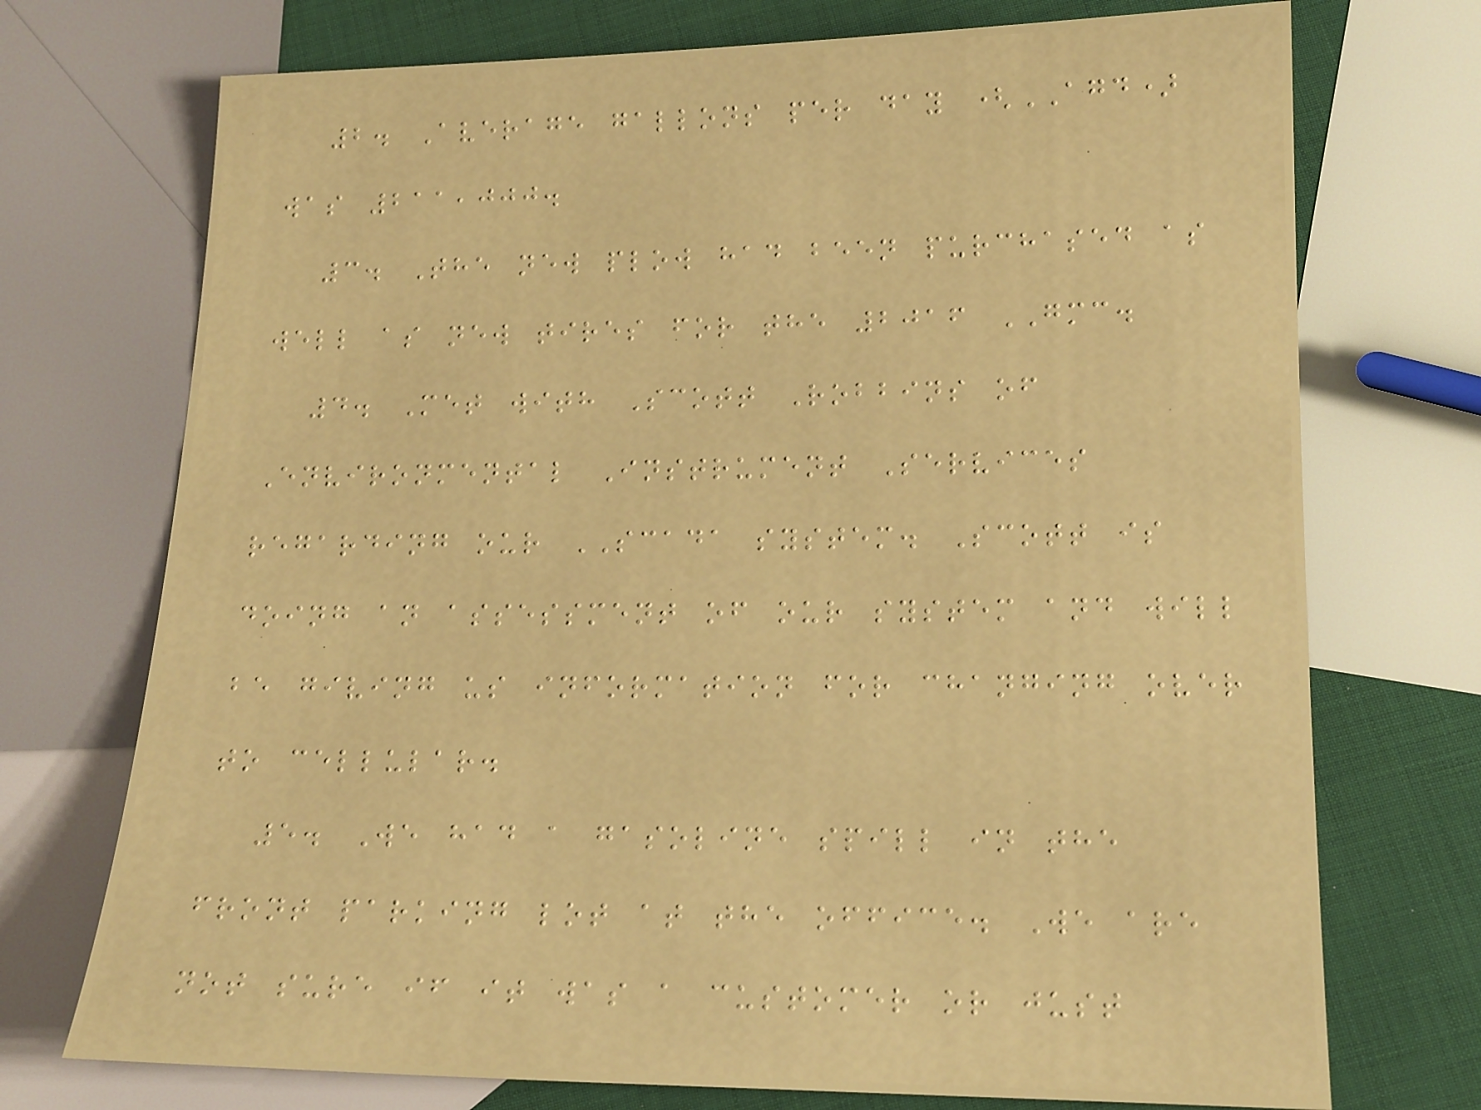2. Average gallons per day (AGD)
was 211,000.
3. The new plow had been purchased as
well as new tires for the 2016 GMC.
4. Met with Scott Robbins of
Environmental Instrument Services
regarding our SCADA system. Scott is
doing an assessment of our system and will
be giving us information for changing over
to cellular.
5. We had a gasoline spill in the
front parking lot at the office. We are
not sure if it was a customer or just
